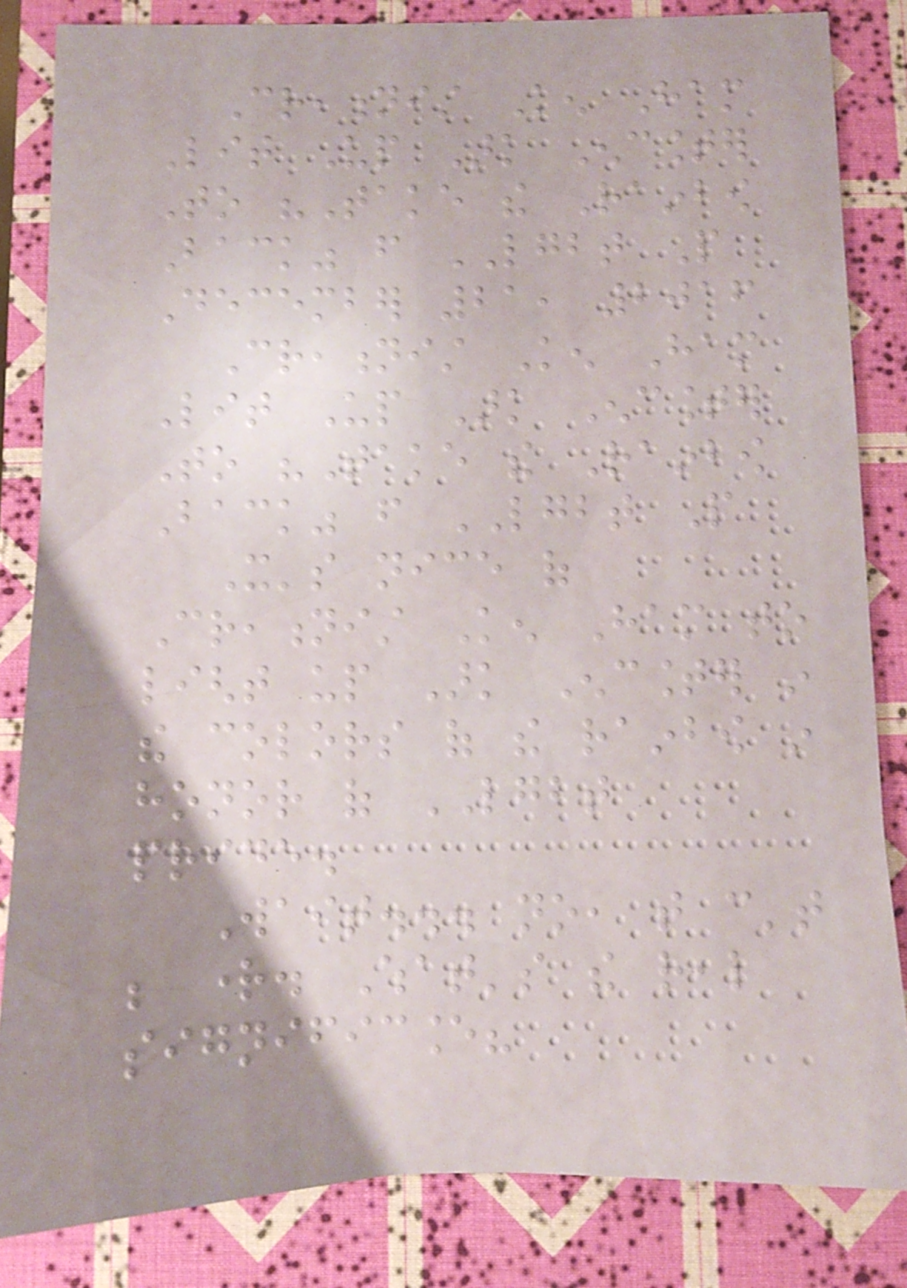Creationist Ken Ham
Lit Up Ark Encounter
To "Take the Rainbow
Back" from LGBT People
December 21, 2016
Creationist Ken Ham
Lit Up Ark Encounter
To "Take the Rainbow
Back" from LGBT People
It's nice of
Creationist Ken Ham to
light up Ark Encounter in
the colors of the rainbow in
honor of LGBT
pride.
Wait... no, that can't
be right. What's the real
significance?
